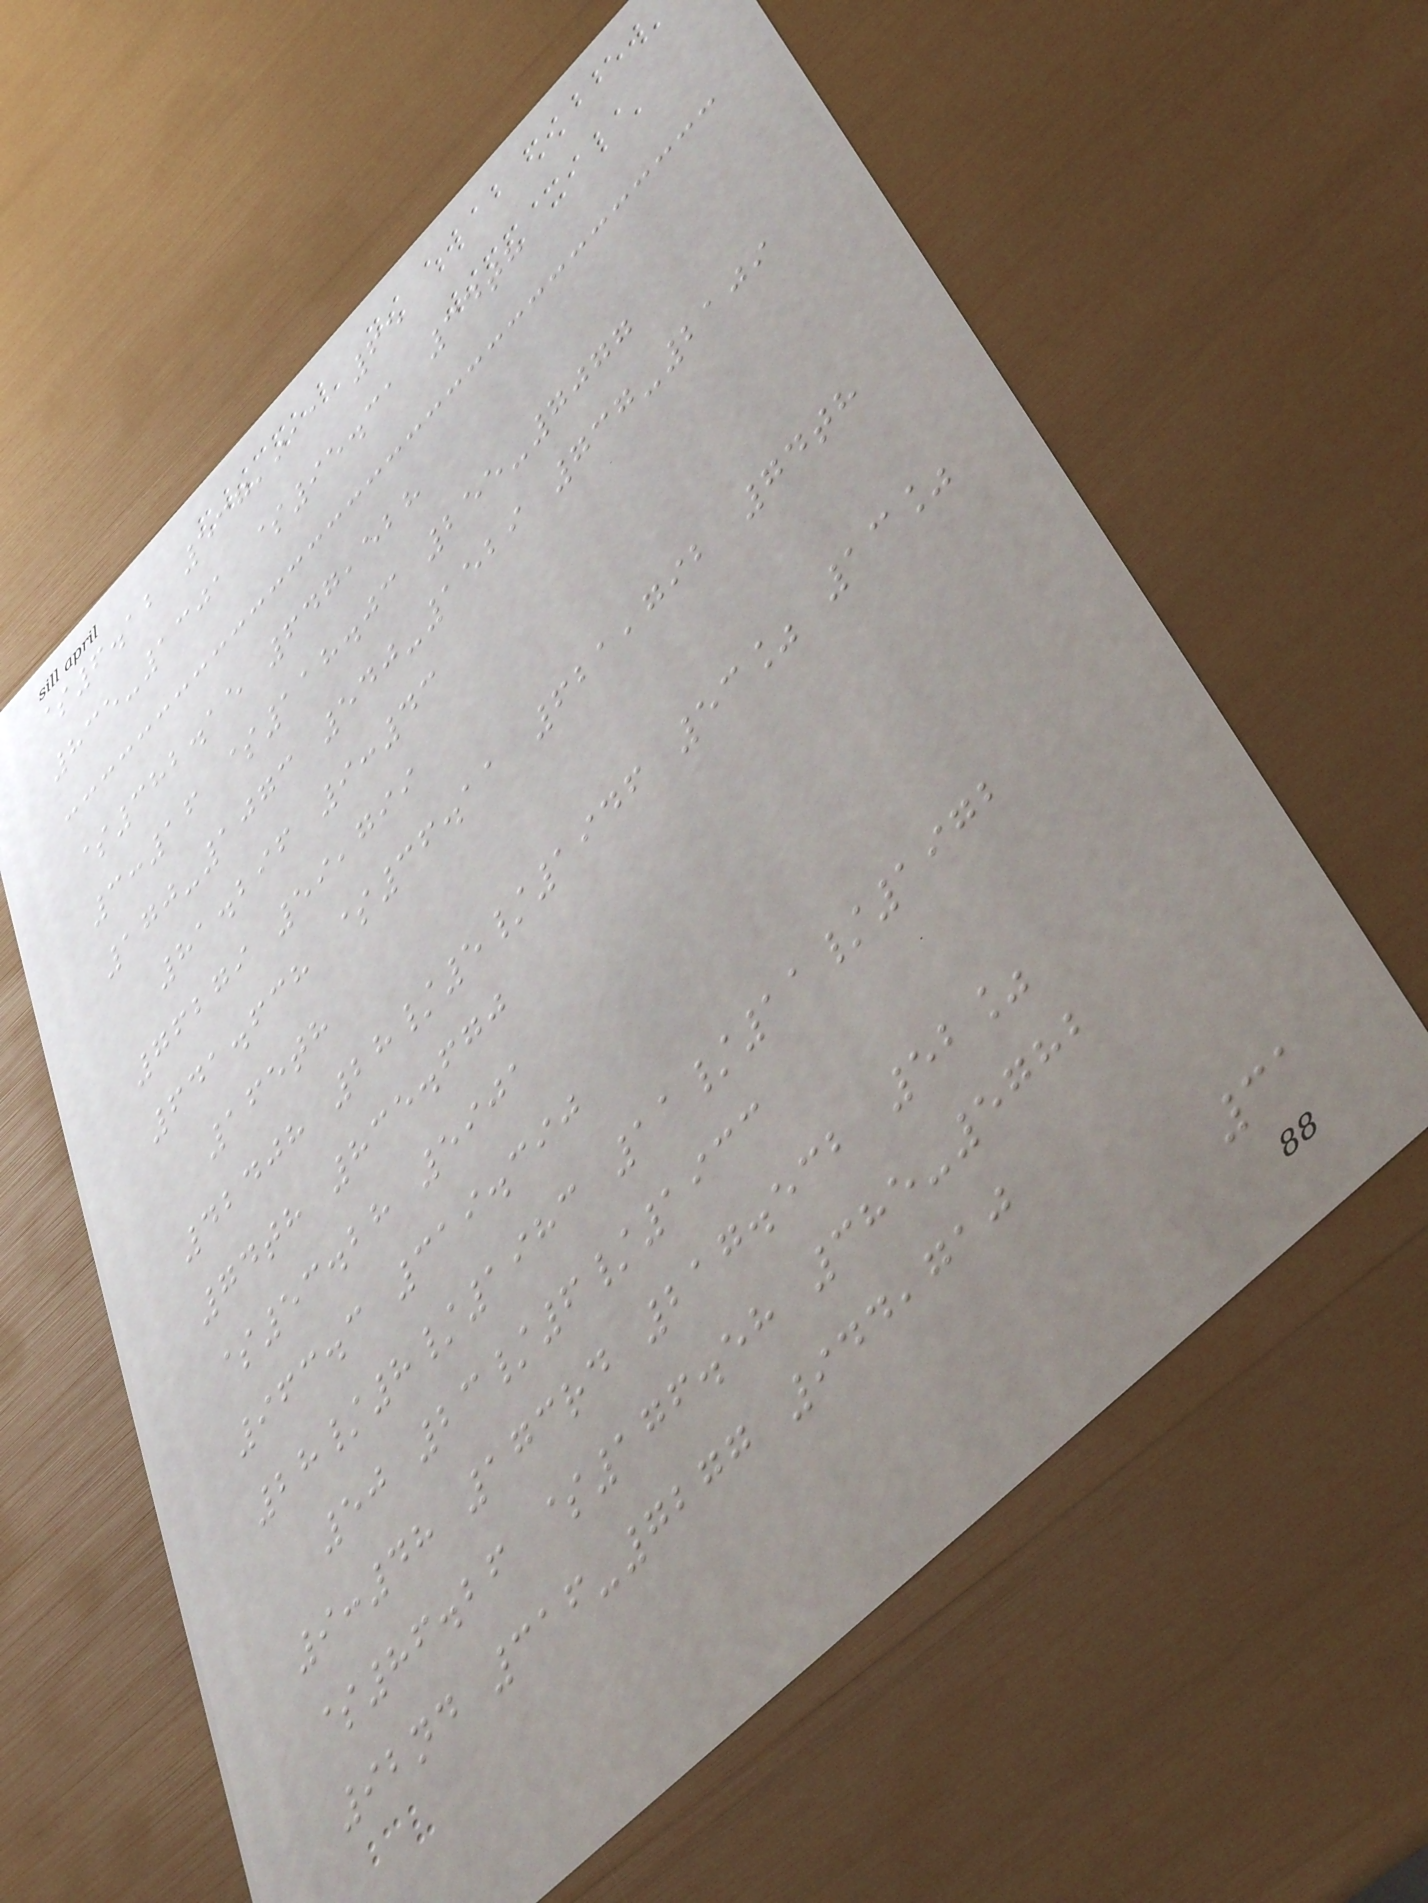$6.12 537,911 65
835-1301 $95.31 34th
$382.15 647,528
3:16 $118.03 255-7077
170-1073 540-1529 737-2109
81.296 9:43
76279 59,799
641.638 $36.11 621,792 74th
165th
42408 28/5/1946 53% 13%
74th 835.670
$53.28 5901
963.3 319.390
28/8/1983 11/11/1972
50 23/6/1933
9:48 173rd 217.532 52%
$86.26 $176.58 385-5782
92nd 316-7277 944,710
31
